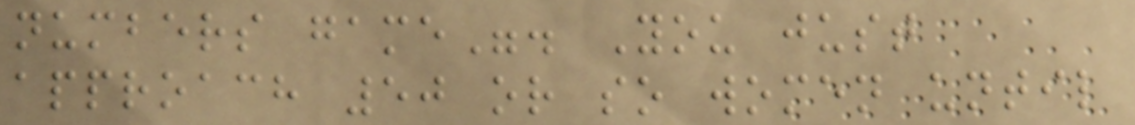numbers game". You just
approach 50 or so women until
